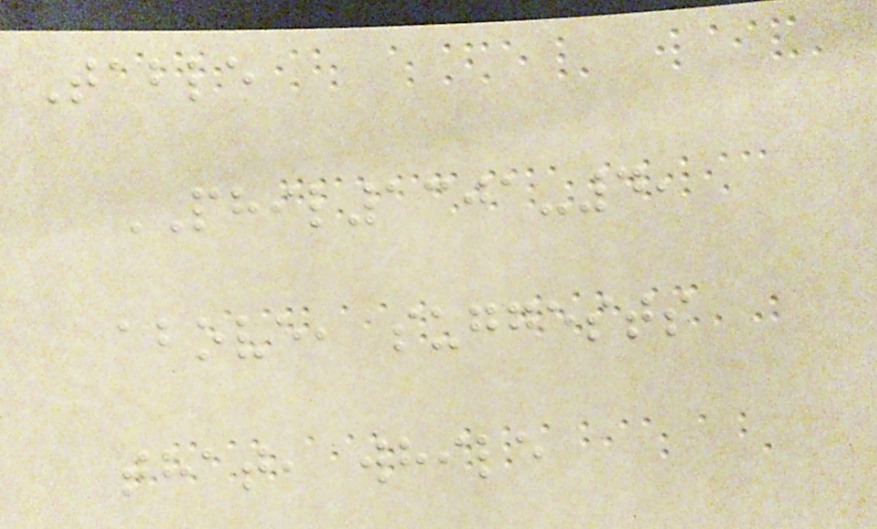Table
PHIL1301-4,
above, suggests
that, while
